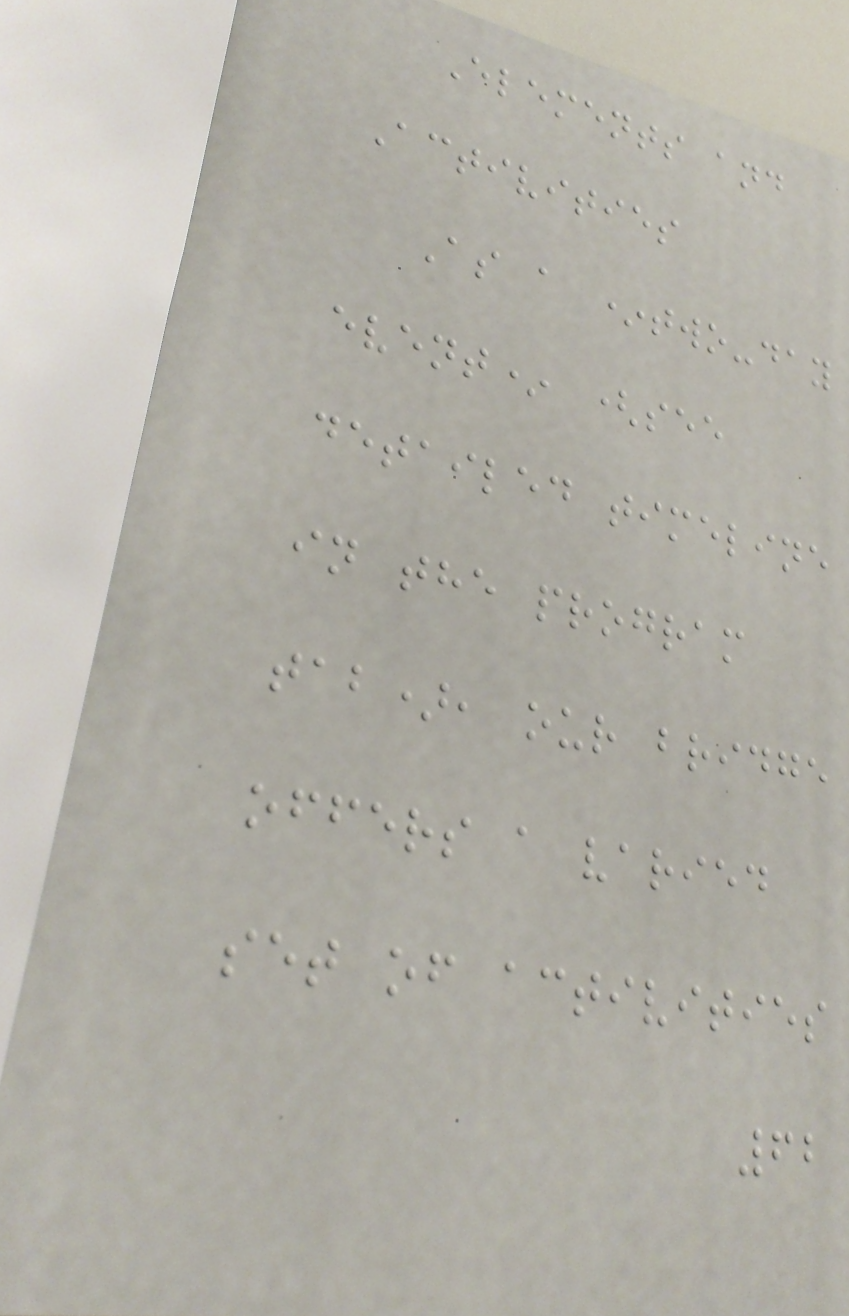Elements and
Activities
As a *two-day
event* (see
detailed timeline
in the program
tab), our bridge
offers a varied
set of activities
62
